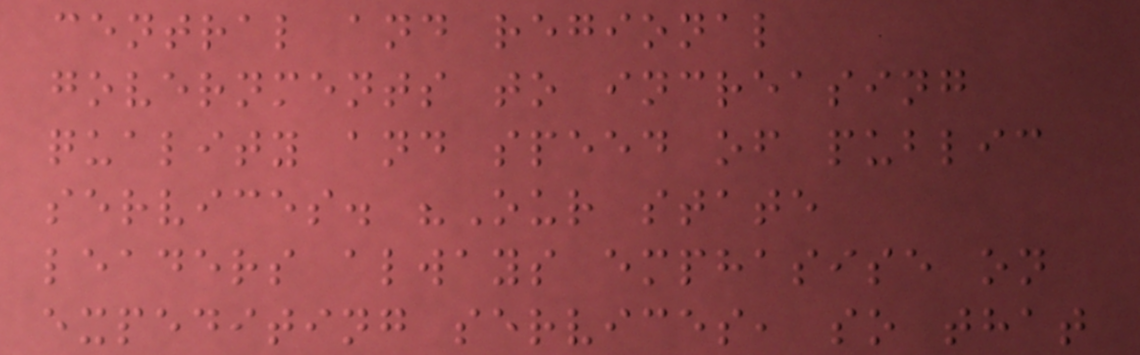central and regional
governments to increasing
quality and speed of public
services. "Our state
leaders always emphasise on
expediting services, so that
